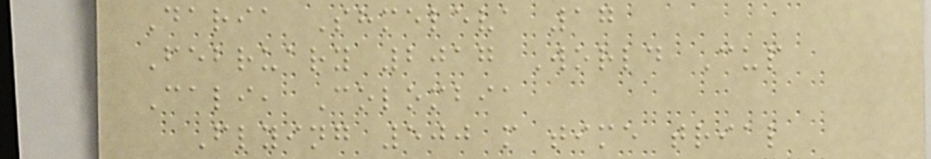Daria Shmeleva 17
February 2017 World Cup
Cali, Colombia
Flying 500 m time trial
